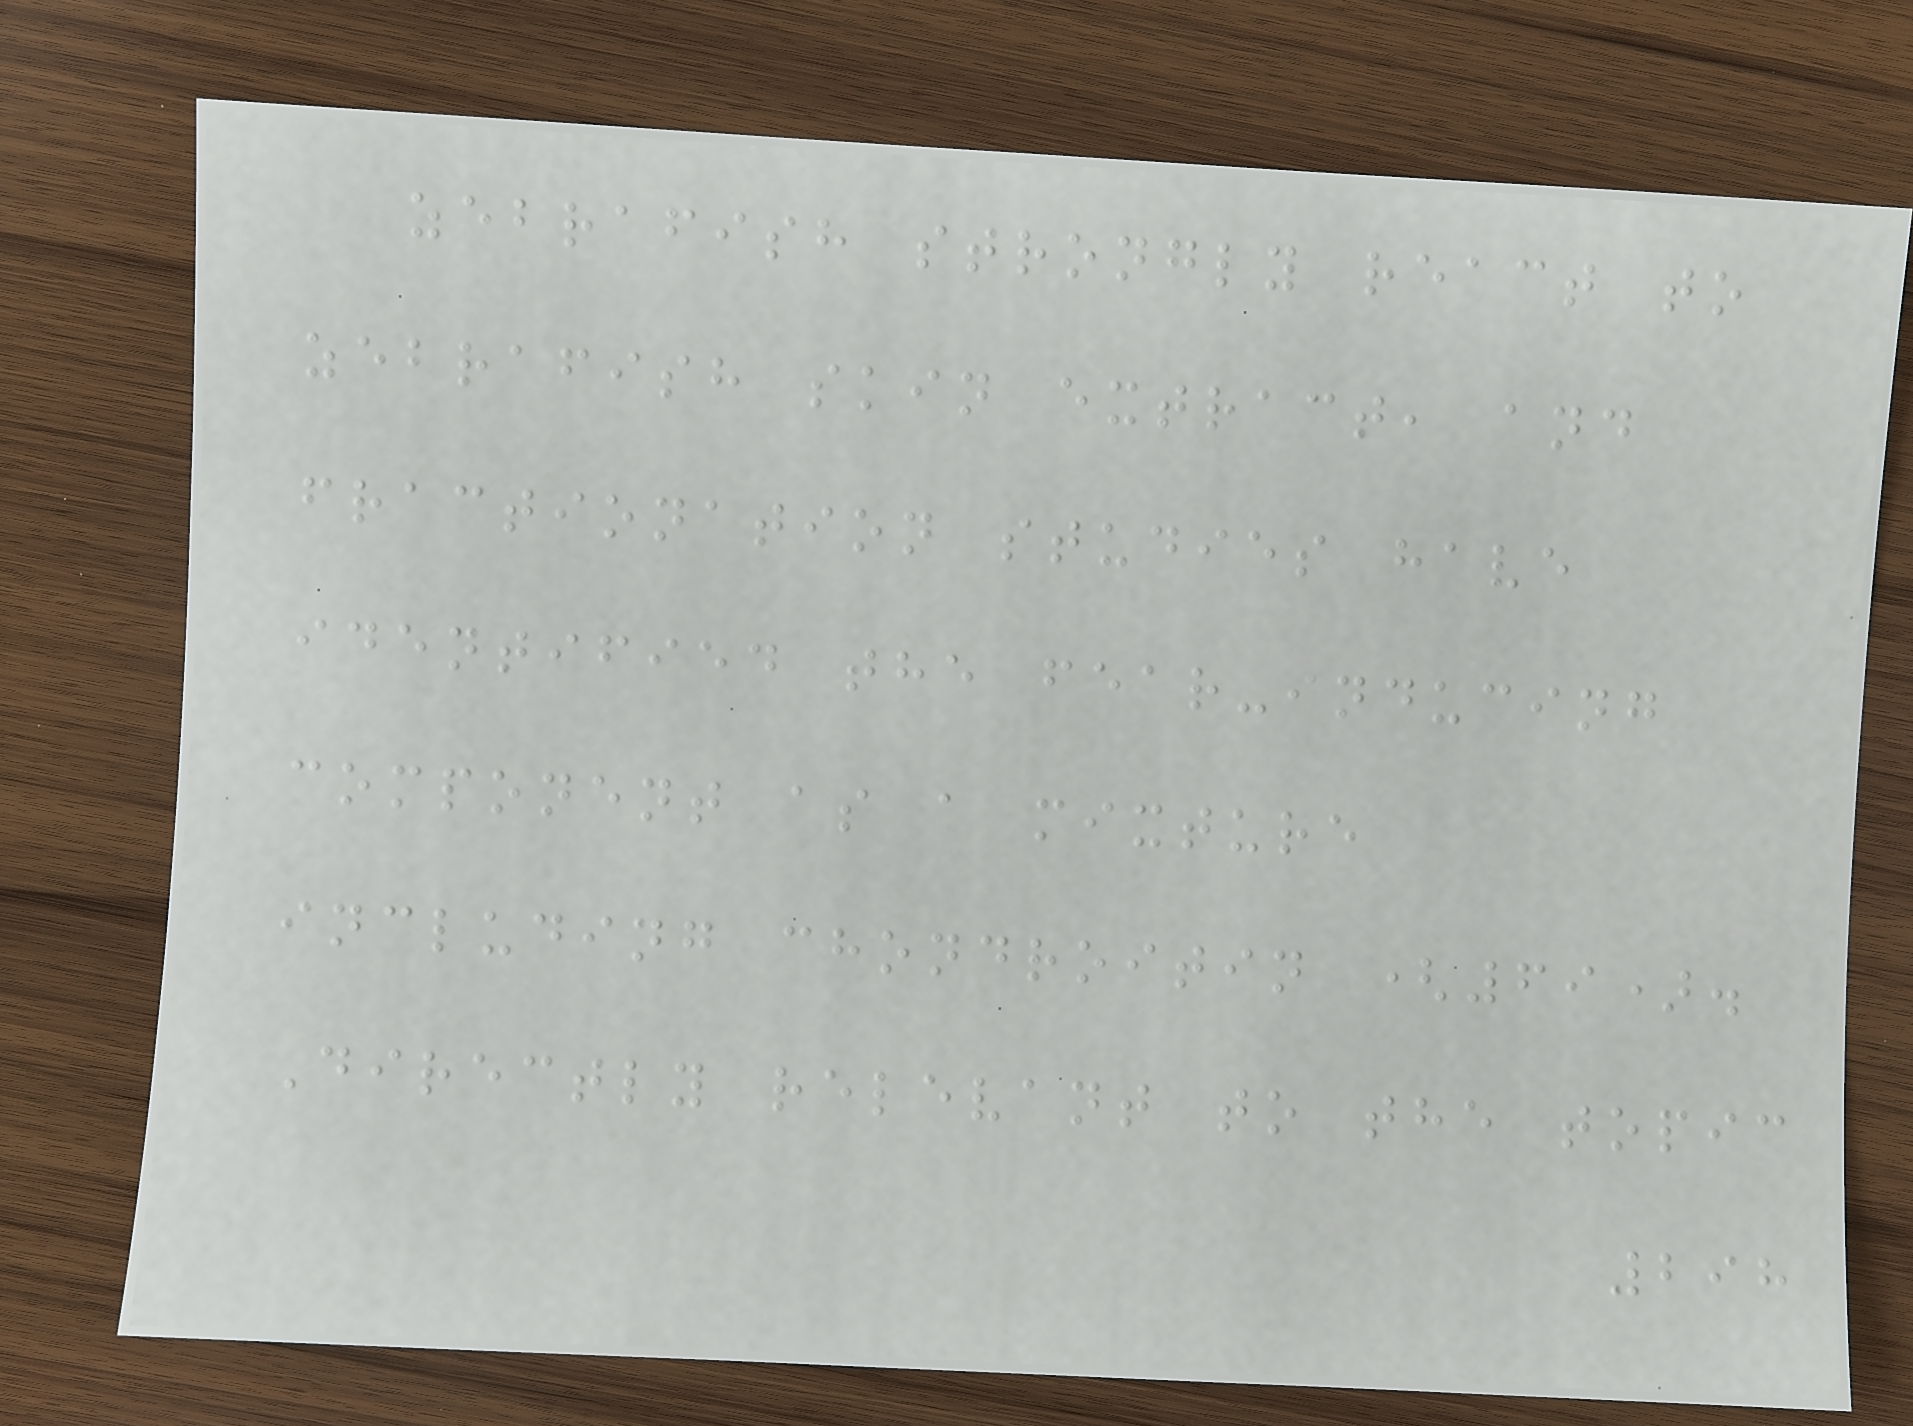zebrafish strongly react to
zebrafish skin extract, and
fractionation studies have
identified the fear-inducing
component as a mixture
including chondroitin (69).
Directly relevant to the topic
298
